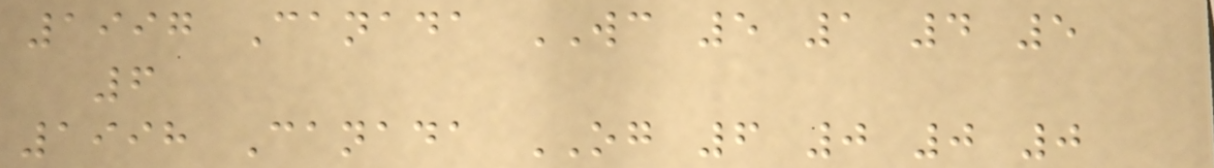1997 Canada WC 5 1 4 5
6
1998 Canada OG 6 0 0 0
